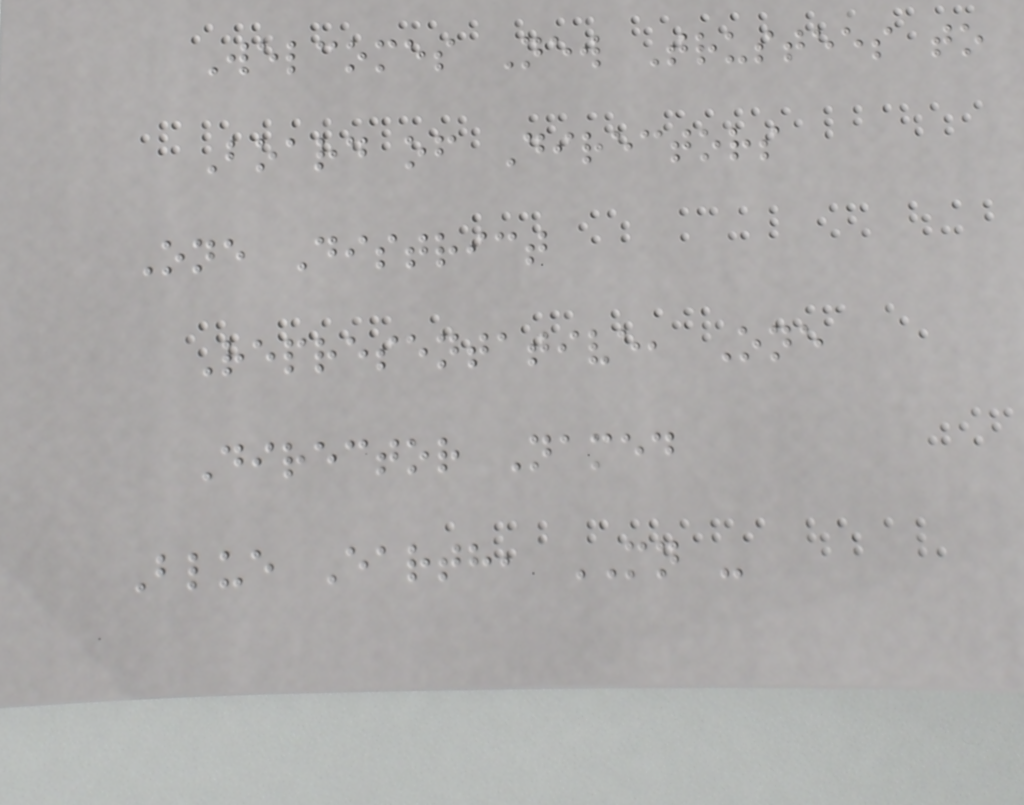Welcomes New Trustees to
Board of Directors
One District
Representative, One
Director Named
Blue Earth, MN -
